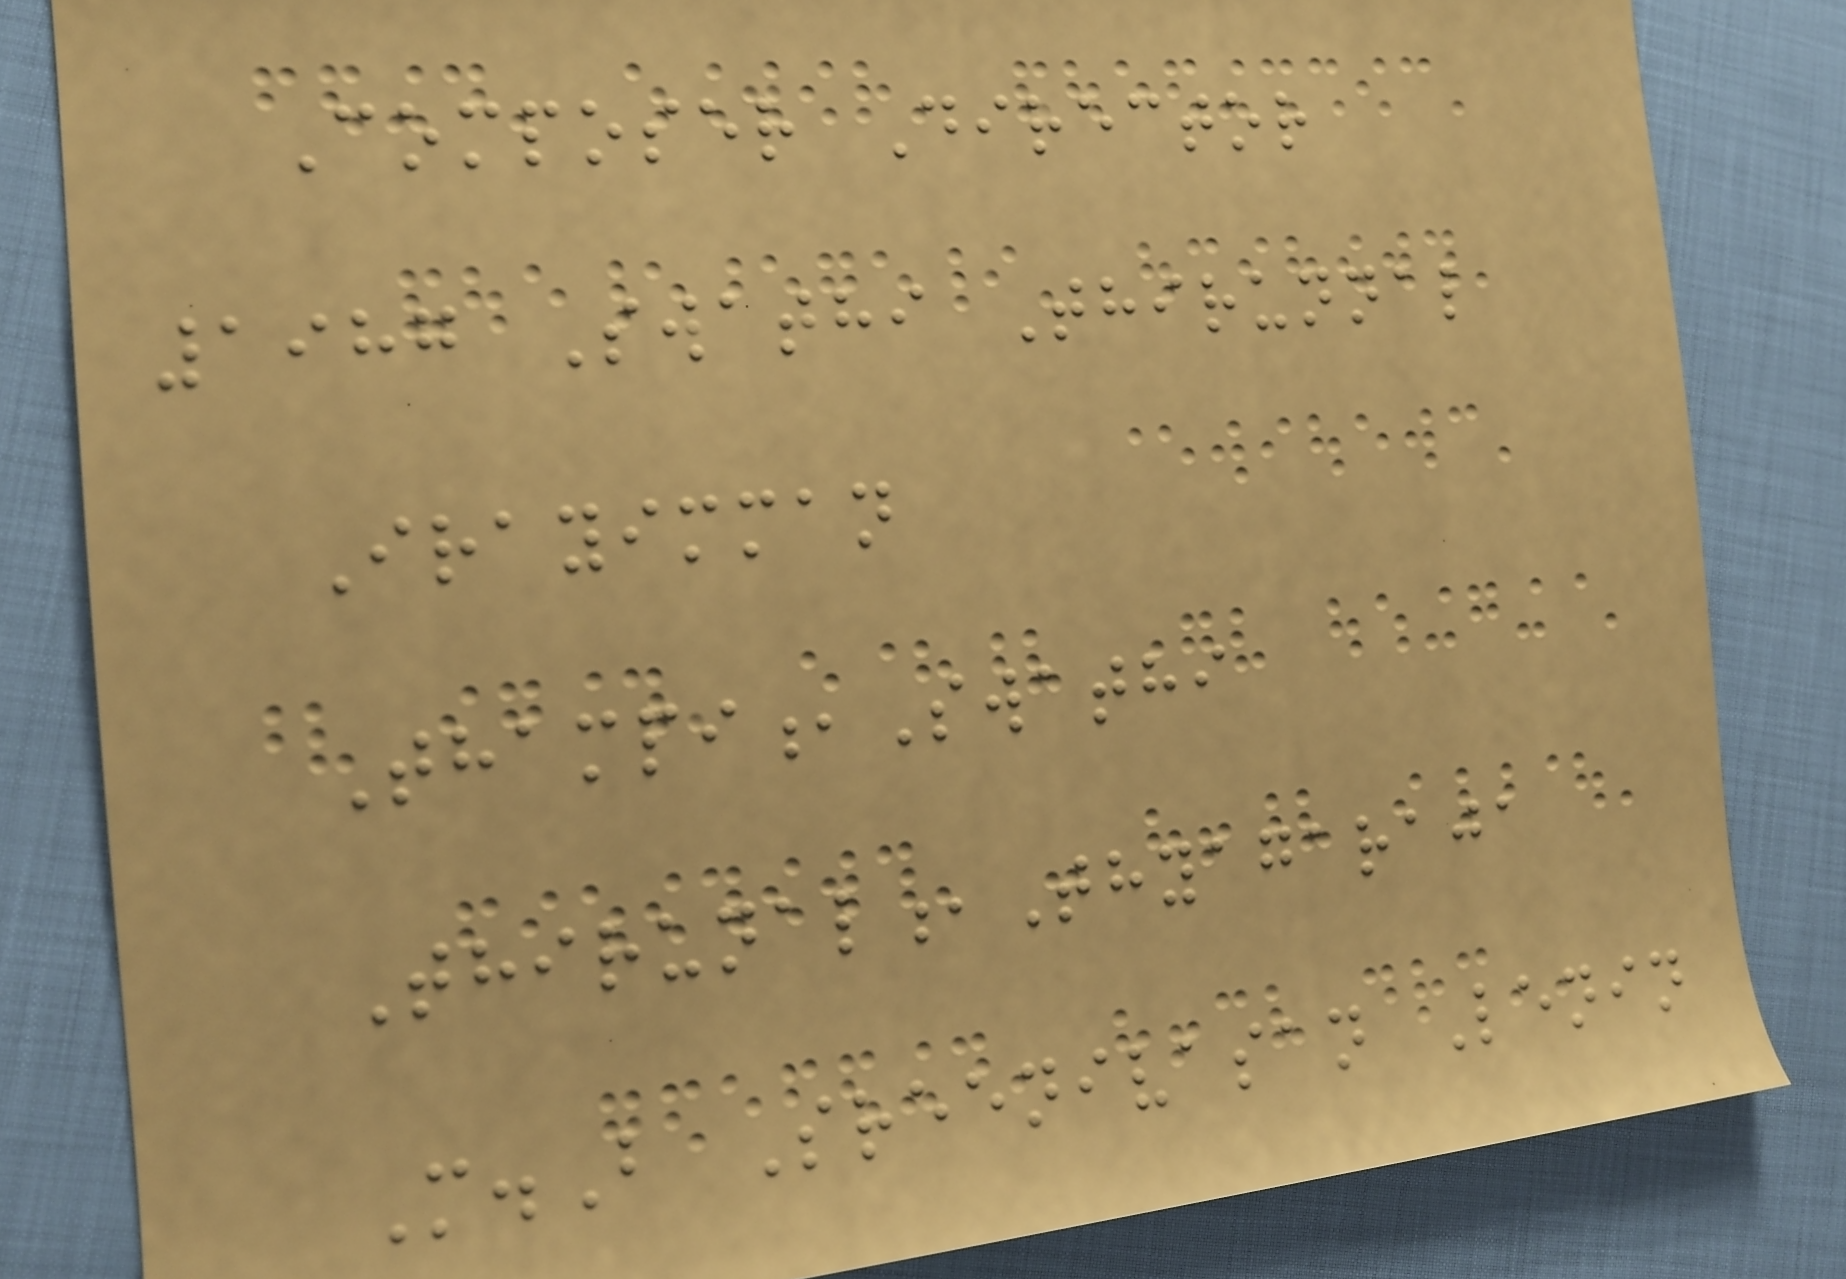Composer Director
1987 Swathi Thirunnal
Irayimman
Thampi,Swathi
Thirunal,Thyagaraja
M.B Sreenivasan Lenin
